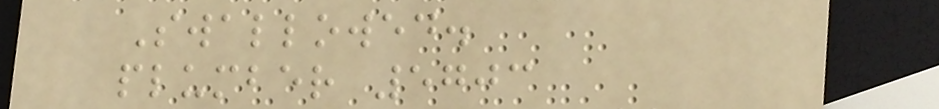Swallowed.
plumber 5703
